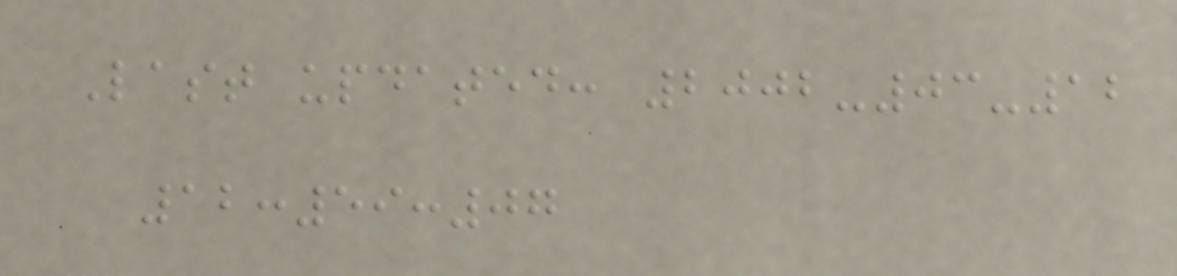Last updated: 2002-03-12
12:59:07
